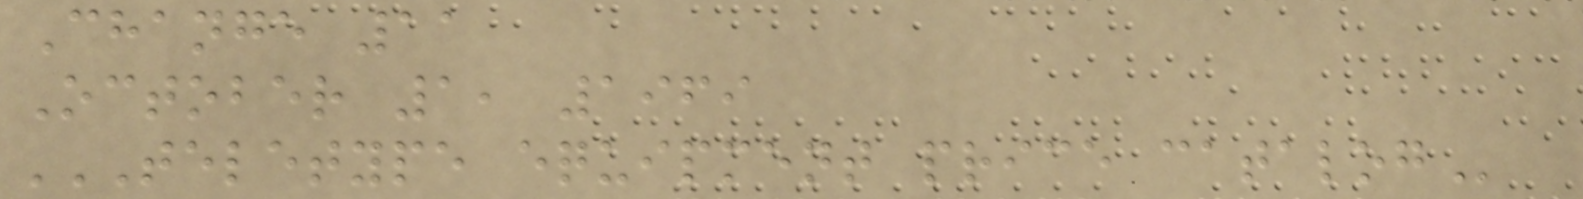Change 11
October 1, 1969
TELETYPE EQUIPMENT PRICE CATALOG
